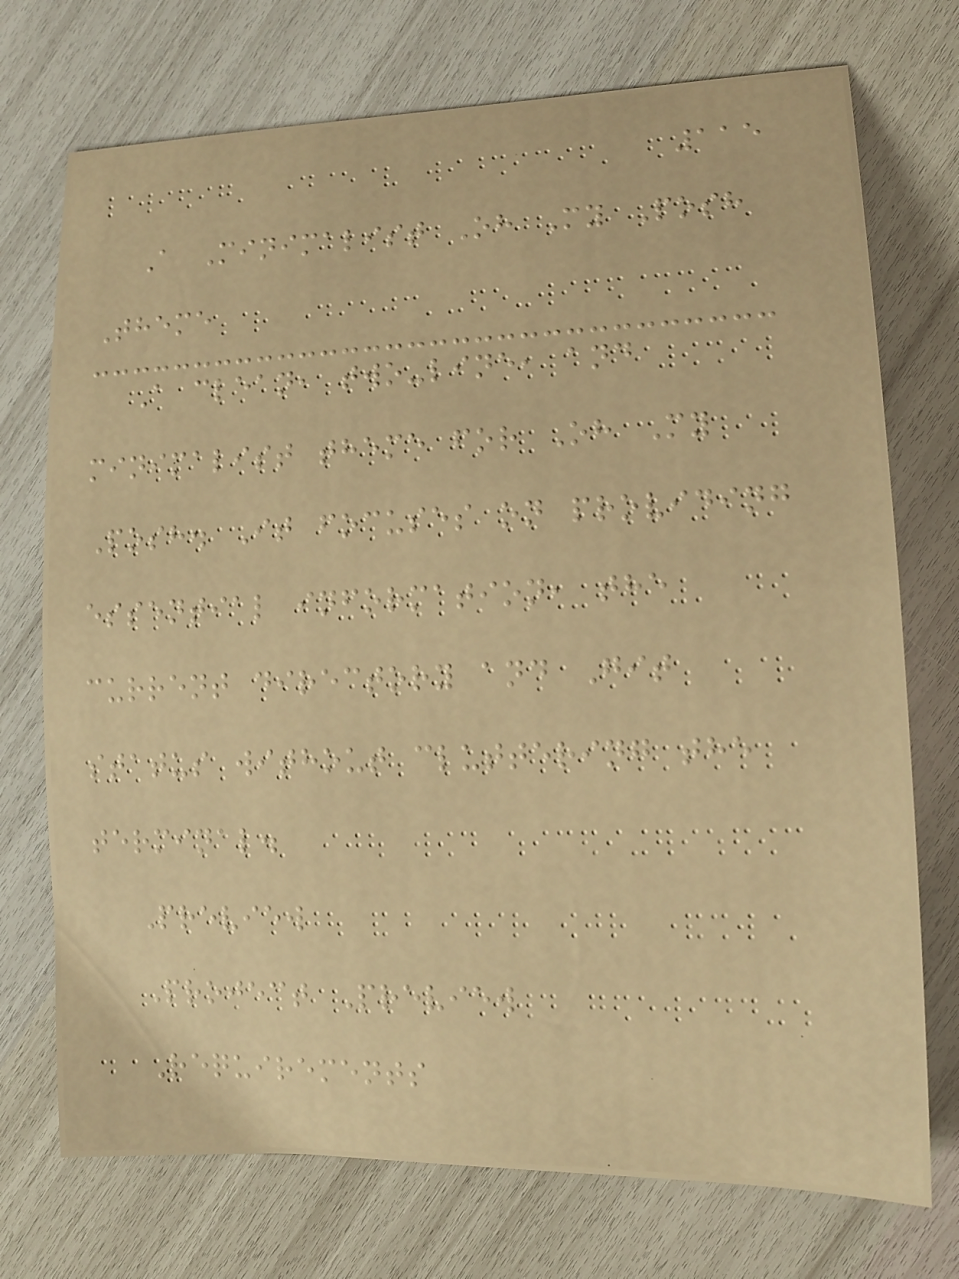115
A Minimalist Oh My Posh
Theme
A clean, two-line, and
minimalist theme for Oh My
Posh. It focuses on providing
essential information, the
current directory and Git
status without cluttering the
terminal.
Preview
Project Preview
Requirements
